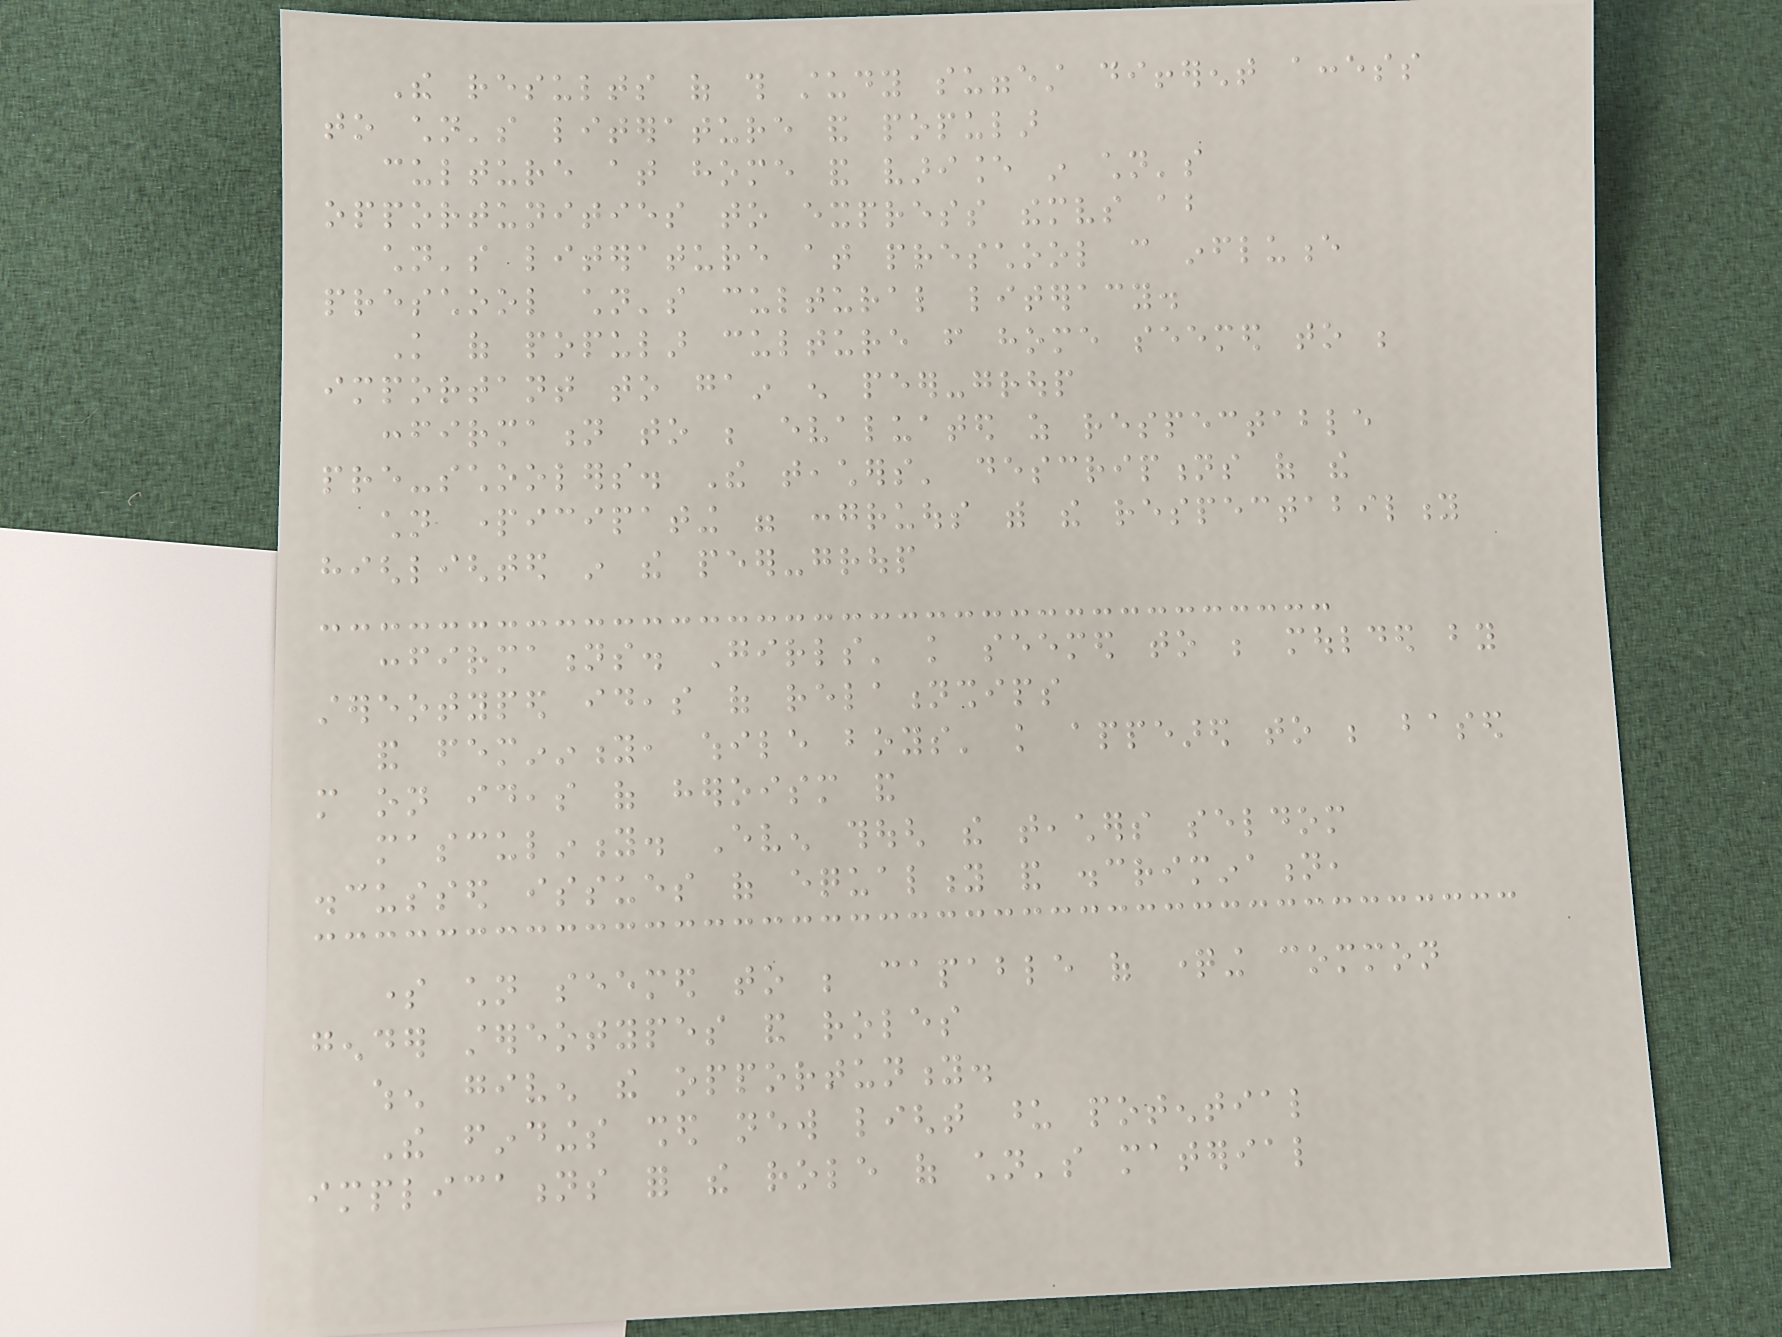The results of this study suggest different access
to children's literature and popular
culture at home and variance in children's
opportunities to express themselves about
children's literature at preschool can influence
preschool children's cultural literacy.
Knowledge of popular culture from home seemed to be
important to gain enough peer-group
confirmation to be evaluated as respectable
pre-schoolers. The teachers' descriptions of the
children participating were congruous with the respectability
highlighted in the peer-group
confirmations. Girls' knowledge seemed to be moulded by
stereotyped ideas of relationships
and femininity, while boys' knowledge appeared to be based
more on ideas of heroism and
masculinity. Even though the teachers seldom
discussed issues of equality and discrimination,
some children seemed to be capable of questioning common
gender stereotypes and roles
when given the opportunity.
The findings shed new light upon potential
implications for the role of children's material
